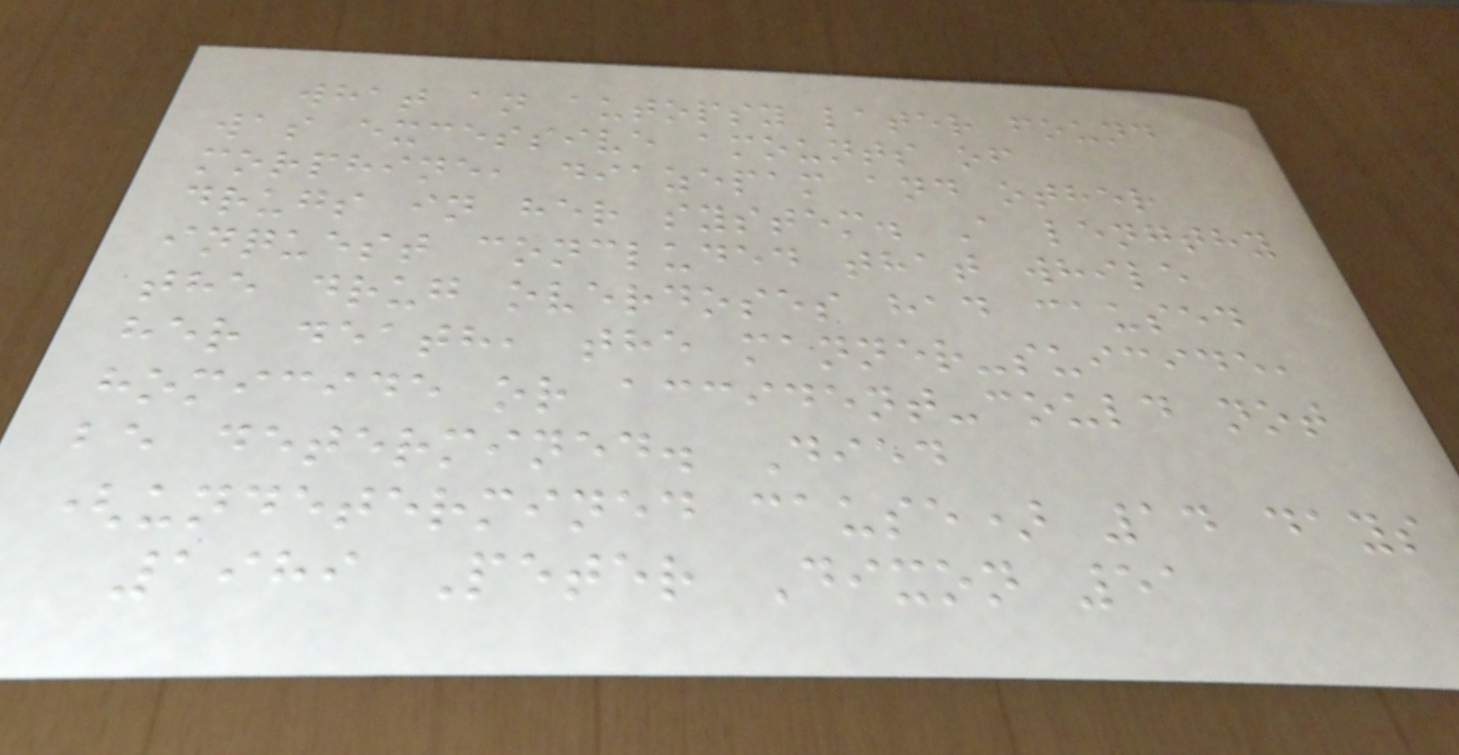what an autopsy later found
was excessive amounts of
morphine, diazepam and other
drugs in her system. A lengthy
inquest concluded that while
the drug overdoses had caused
her death, the manner-suicide,
homicide or accident-could not
be determined. Died
(undetermined cause) 14 days
1989 Peter Dixon 51
